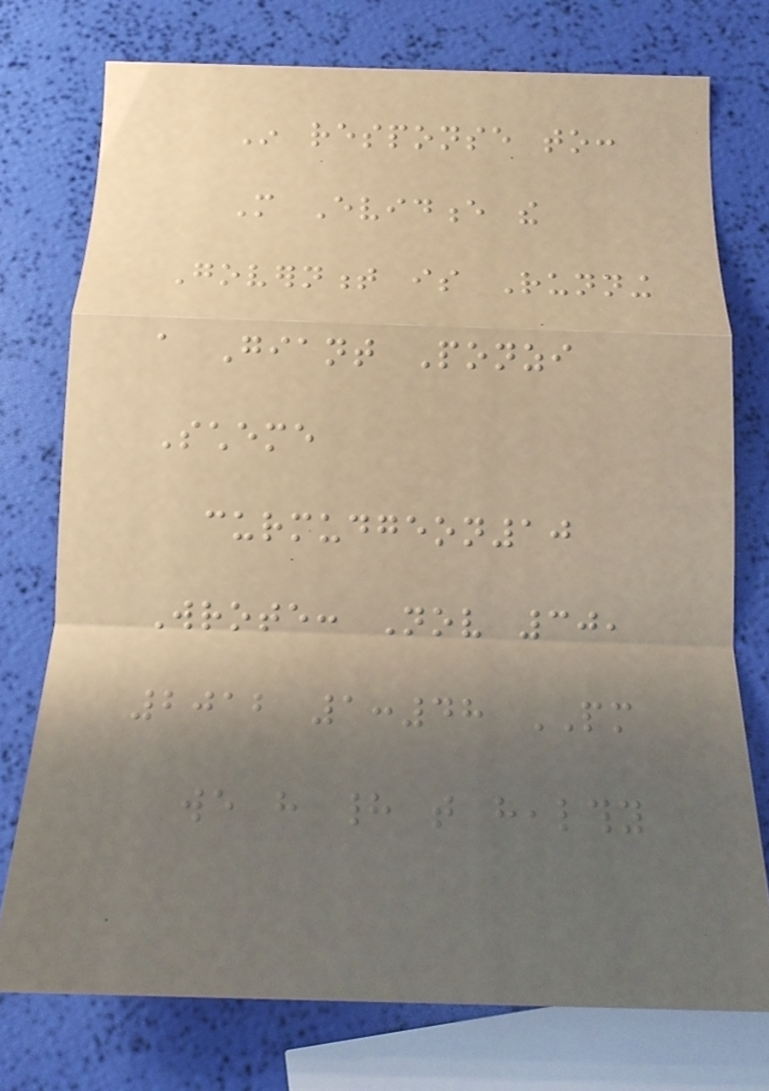In response to:
More Evidence the
Government is Running
a Giant Ponzi
Scheme
curmudgeon10
Wrote: Nov 30,
2012 1:48 PM
we have had that healthy
